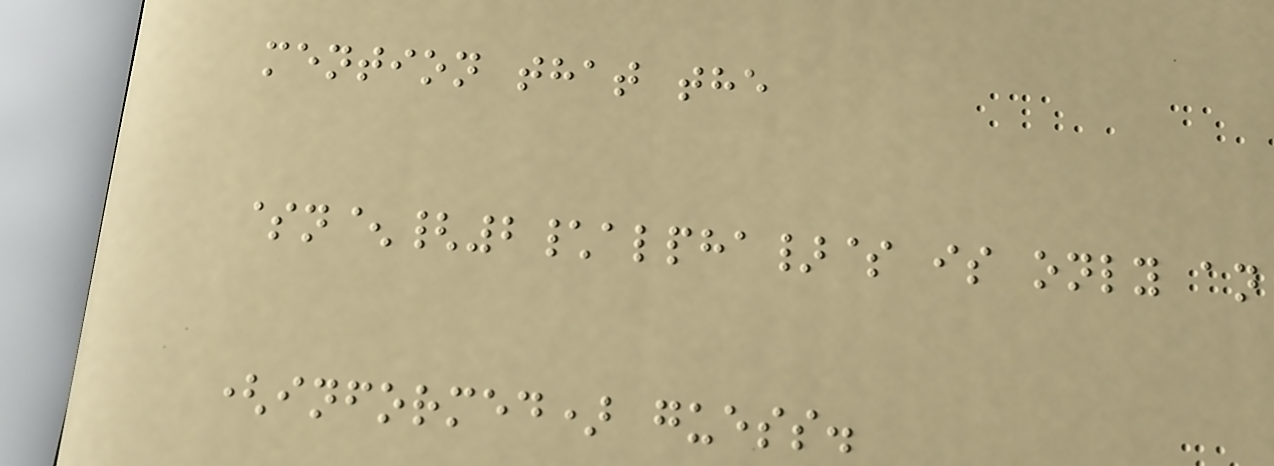mention that the
$n^{2\alpha}$ is only an
(informed) guess.
